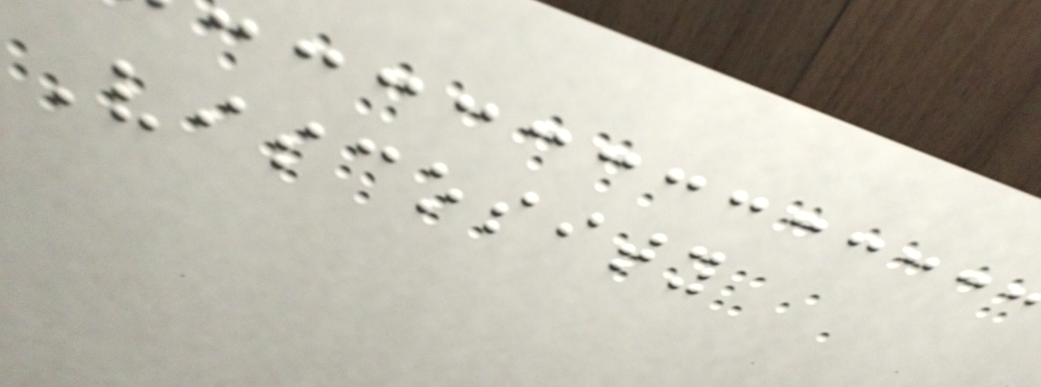Viscosity
